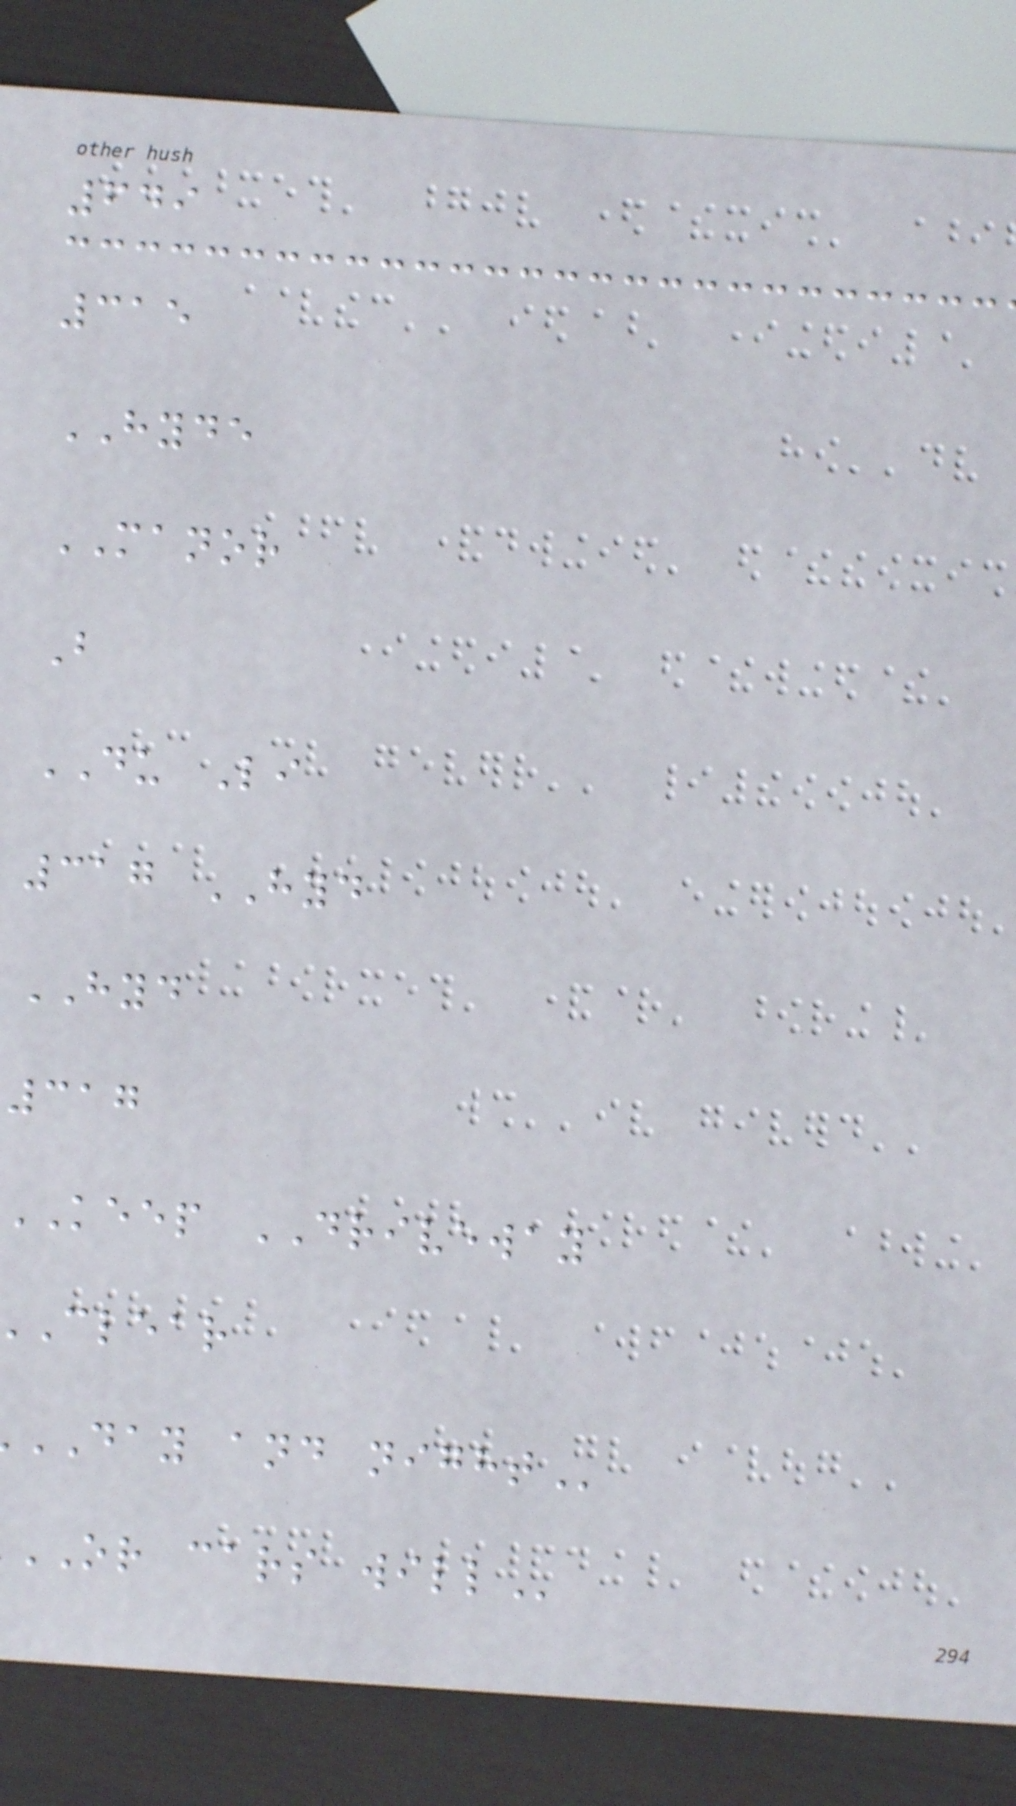649
315
HYDE
MANOR
B
DU Li
317 HYD
HYD
317
KEEP DRIVEWAY
clear
DAY and
OR cars
